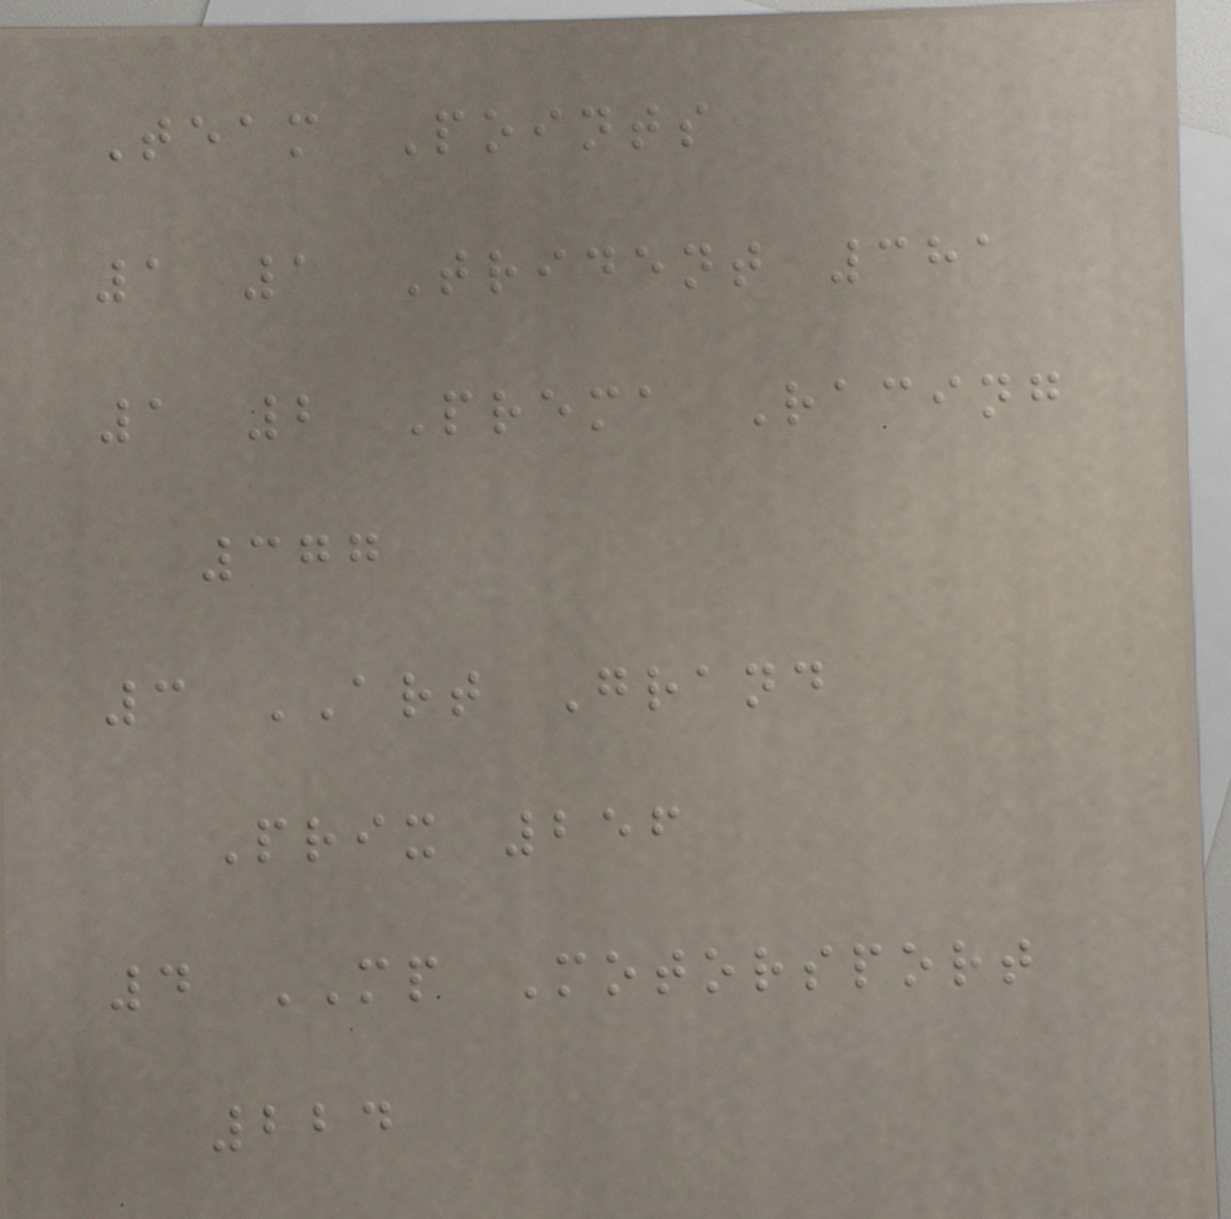Team Points
1 1 Trident 381
1 2 Prema Racing
377
3 ART Grand
Prix 256
4 MP Motorsport
224
